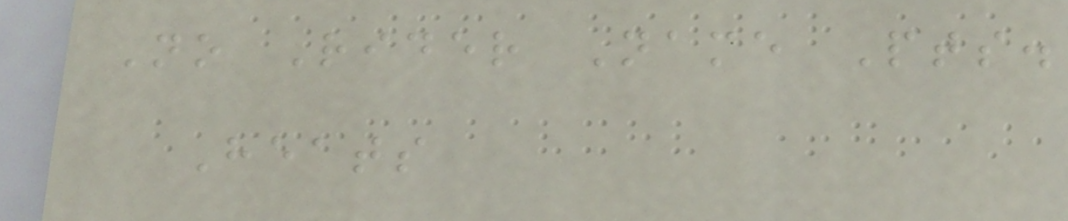No Rider Name Pts.
Heats
